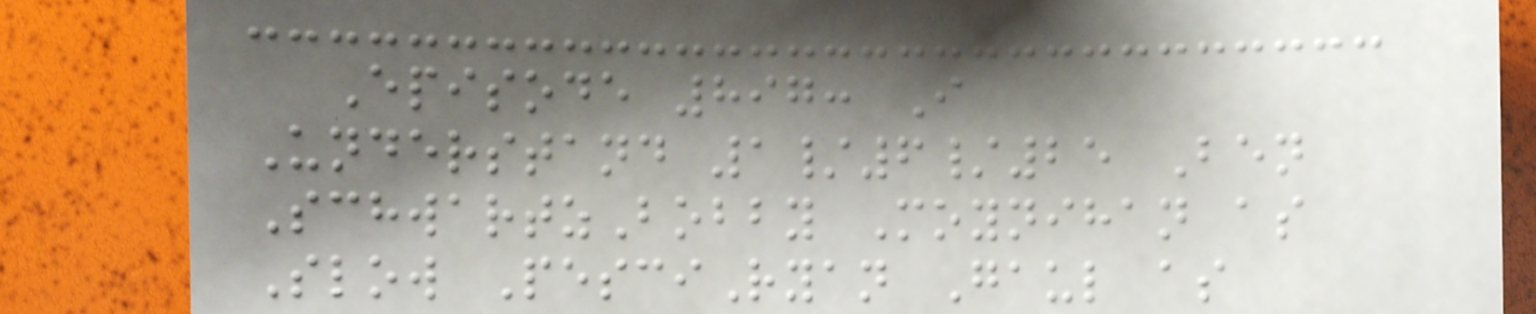Episode 897: I
Understand 1/6/25 Ben
SchwartzBobby Moynihan as
Slow PesciRyan Gaul as
